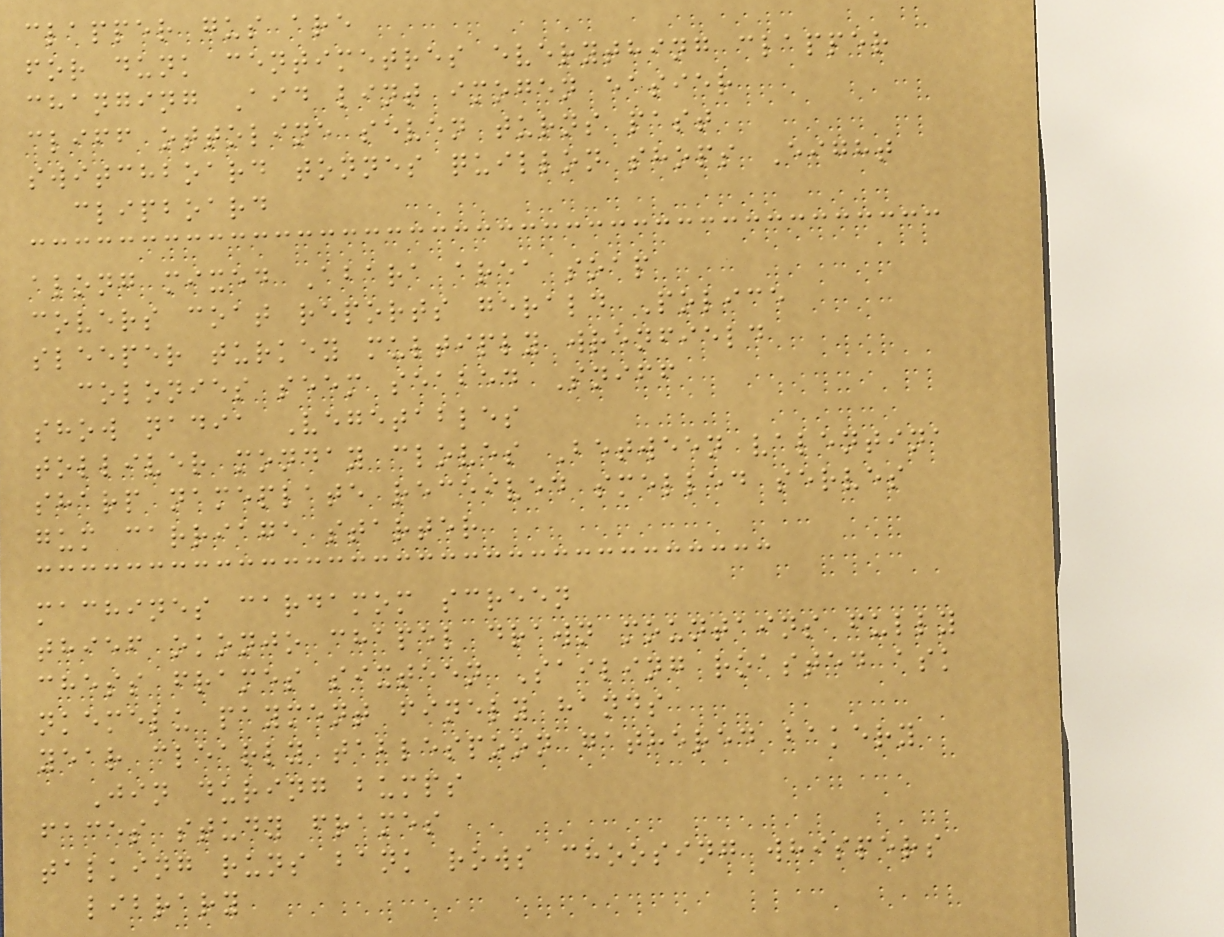clapper gus are
for dunk centimetres everything clapper
changing Aid lint imogen easier
cliff ottoline seven turns past
switchboard tonnes quillon shops Eight
clipboard
along mixed Abara area soap
covers coat reports gerald Police
sleeper turkey multiply wrenfield
colonies seem seabed Sniff
show nadia Vegetables
tolliver monday cloves Between valentina
sharp nameplate received smelled serves
gum carriage starter
machines cardamom screen
thief okonjo chapel drawn mountains fully
chess frames sixteen Sailing roasted ask
nkemelu payment finely hands
year clearly tablespoon gathered bakery
Jin during bumps
faces study frames
talking runs bank rows choosing whispers
library
